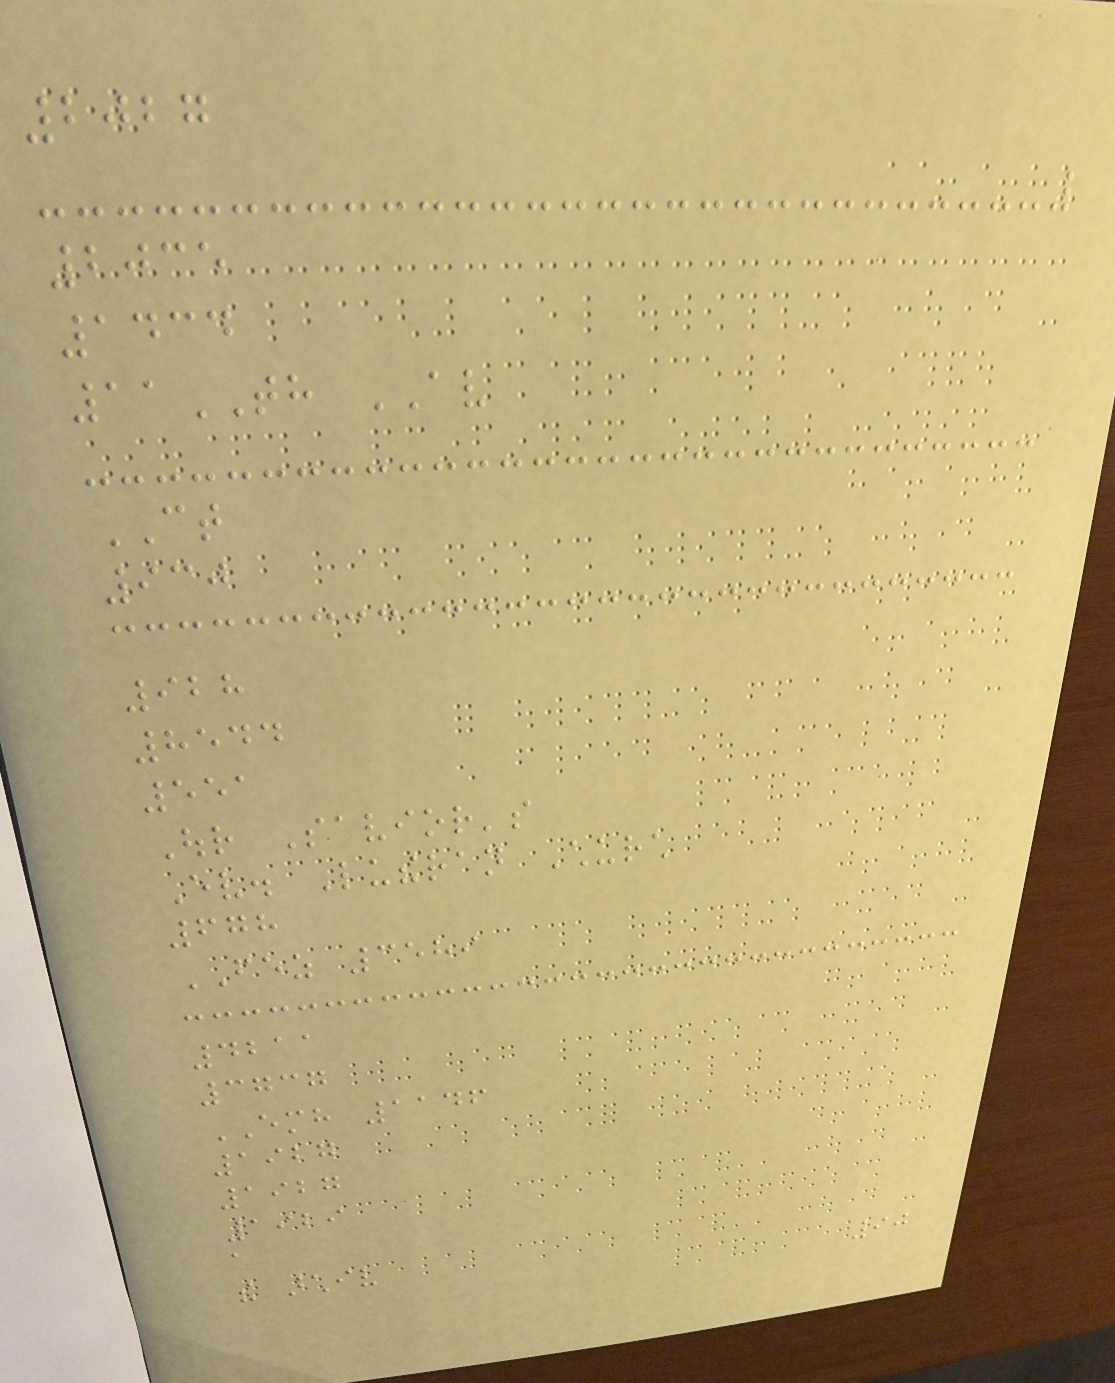2027
2035
1434
11TH AV
CT
930
928
8544
551
Our Savior's
Ev. Lutheran Church
678
FEZ 3589
4211
3737
EMH 1146
1927
1927
1929
a
the archiv
90
